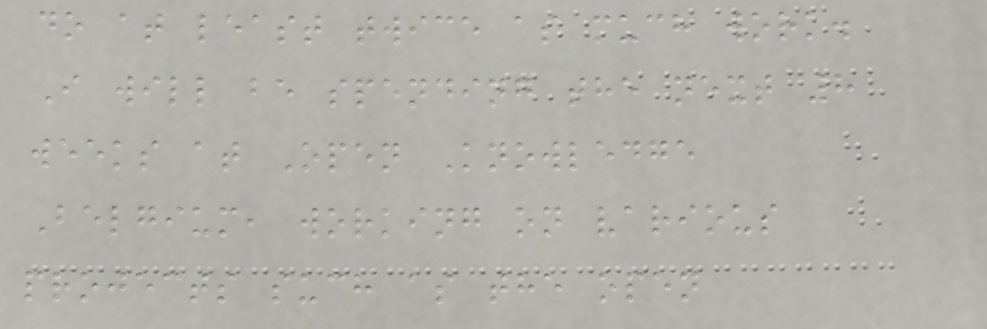do at least twice as much work.
I will be spending the next 8
weeks at Open Knowledge
Belgium, working on various
projects such as the open
